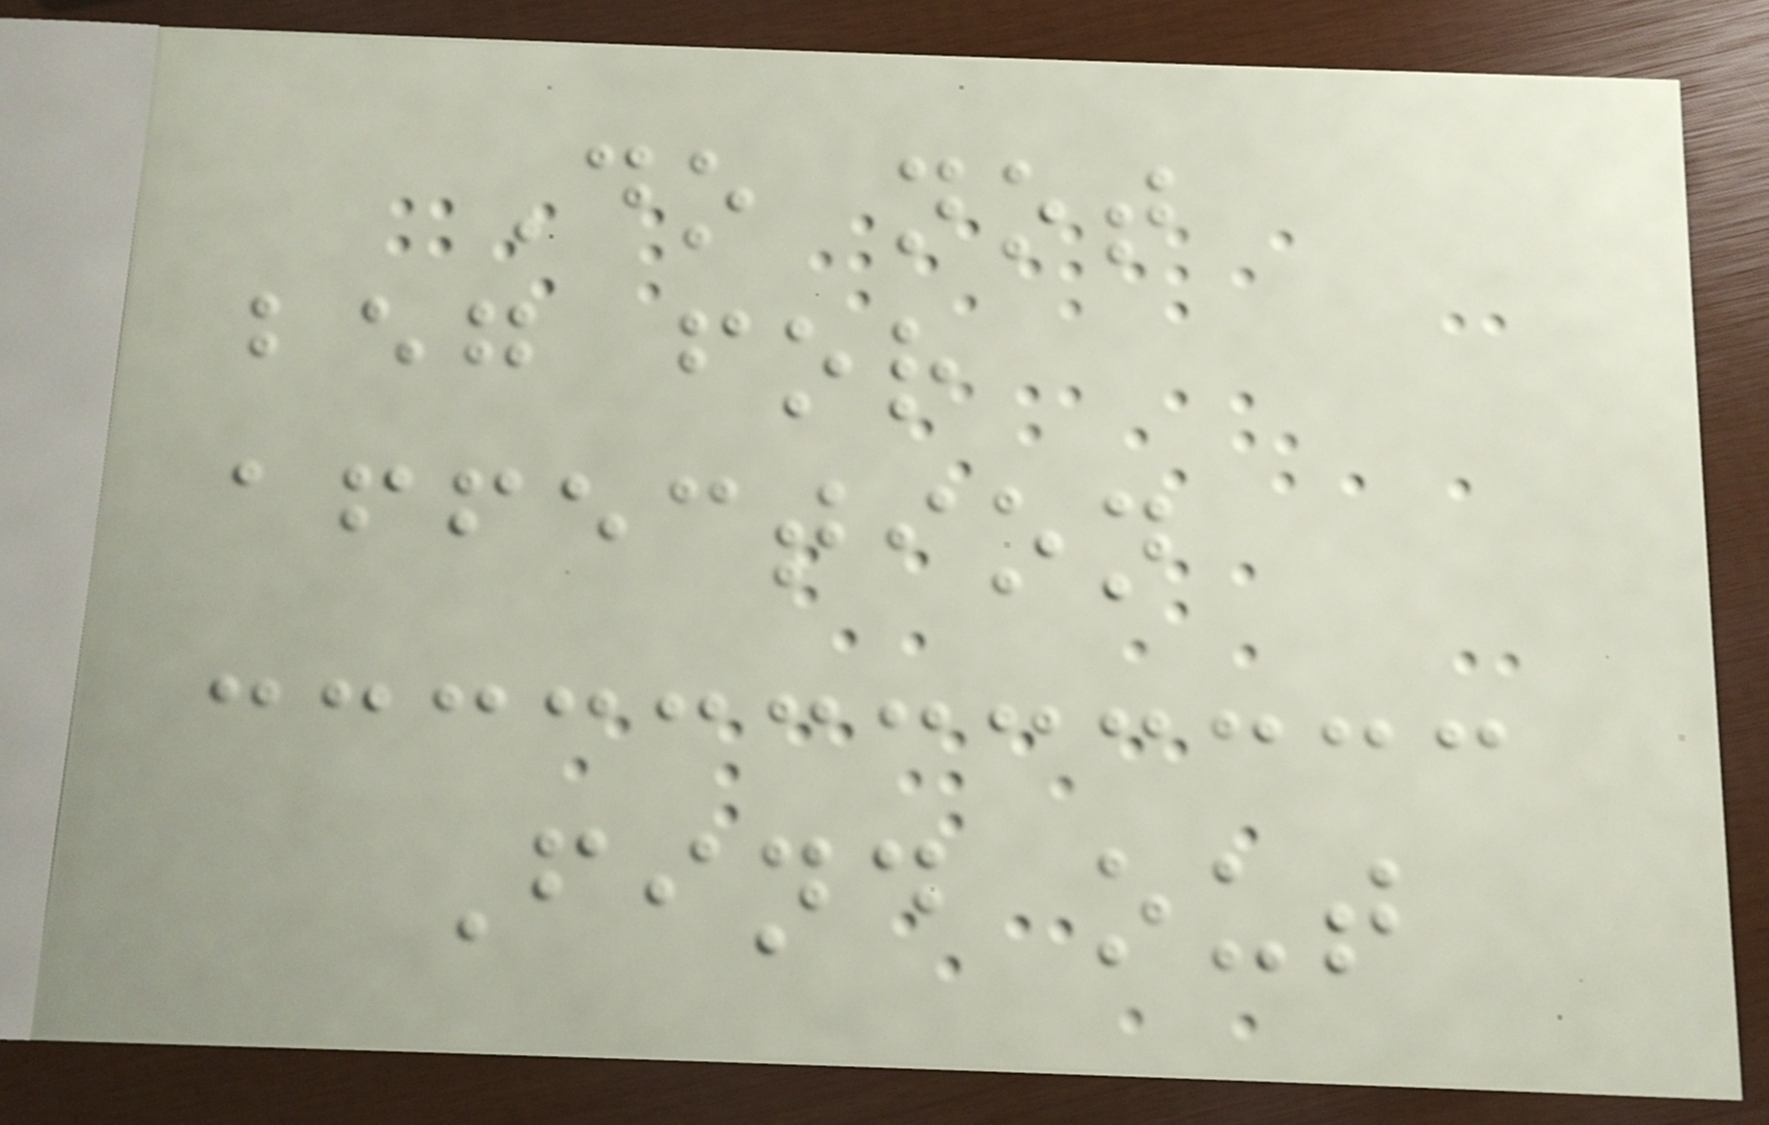Do not
beg for
affection
Find out
